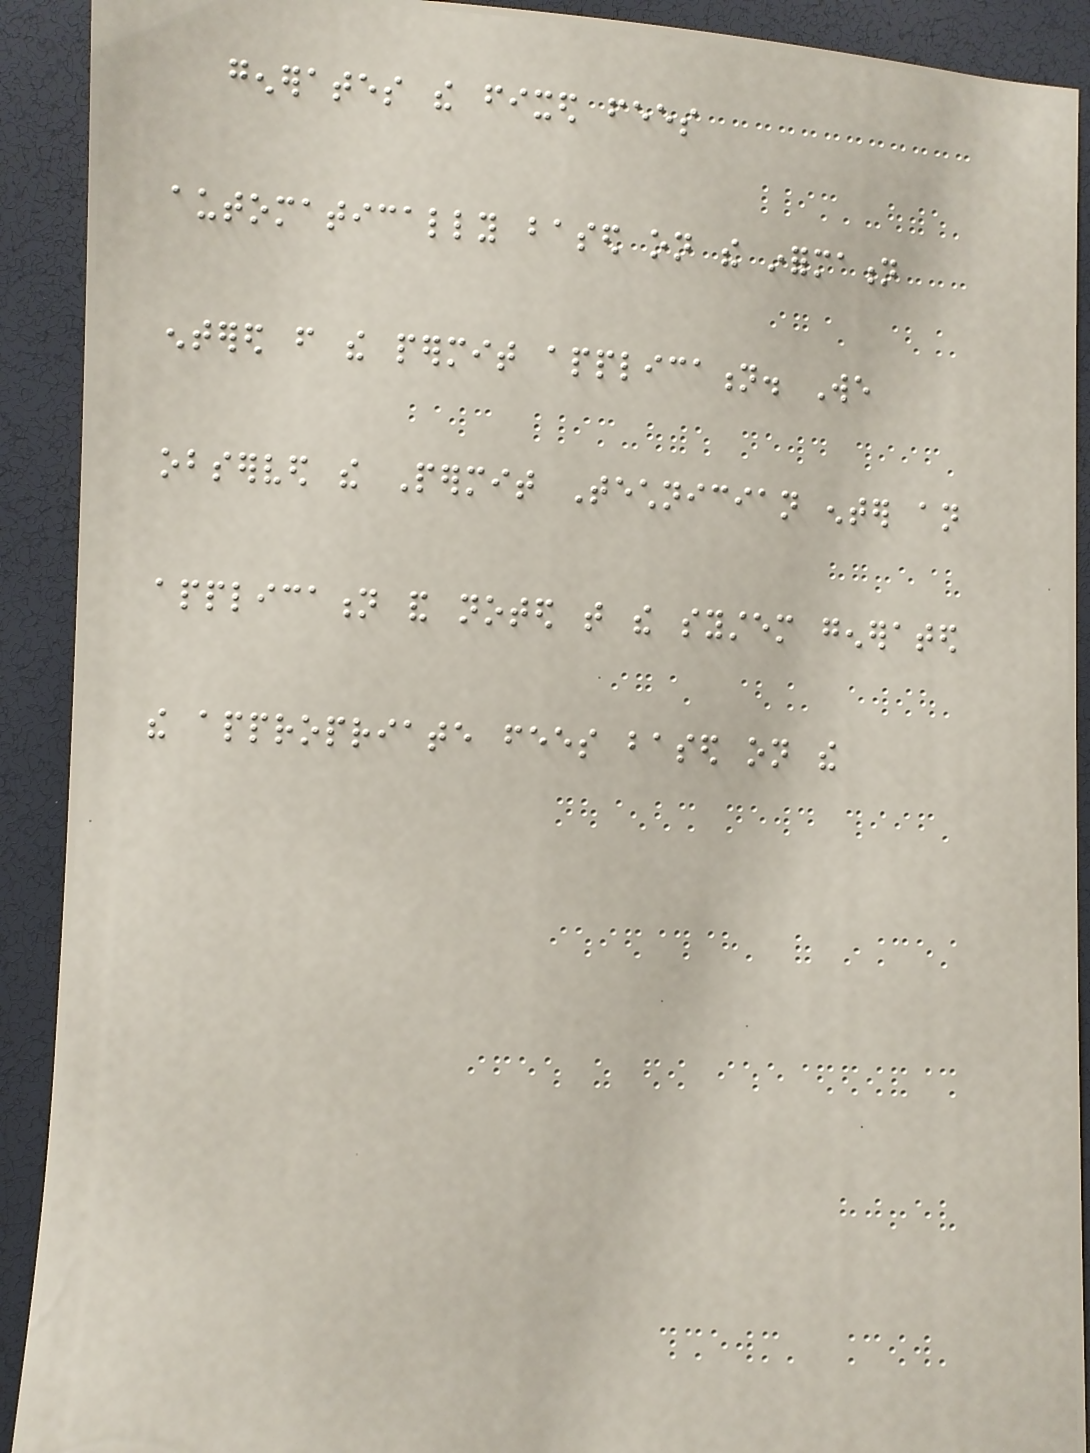generates the fixed fees
automatically based on the information
entered from the permit application. We
observed the Permit Technician enter an
application and noted that the system generated
the appropriate fees based on the
